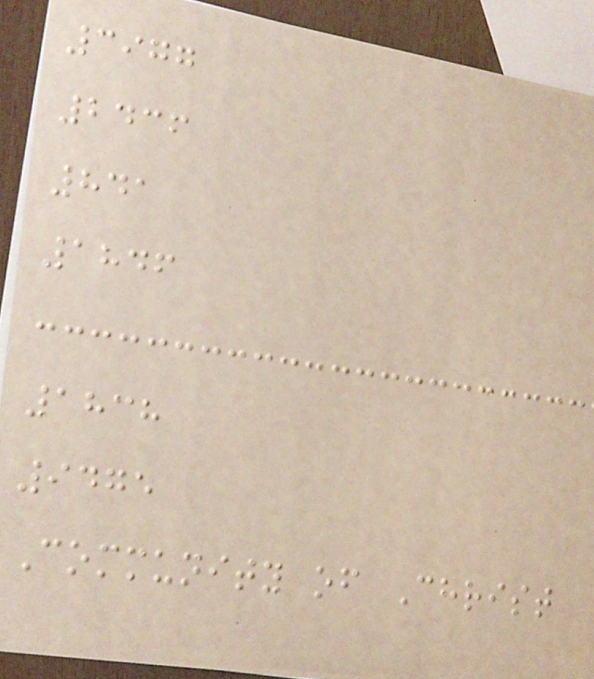3977
2436
841
1846
1838
9475
Community of Christ
